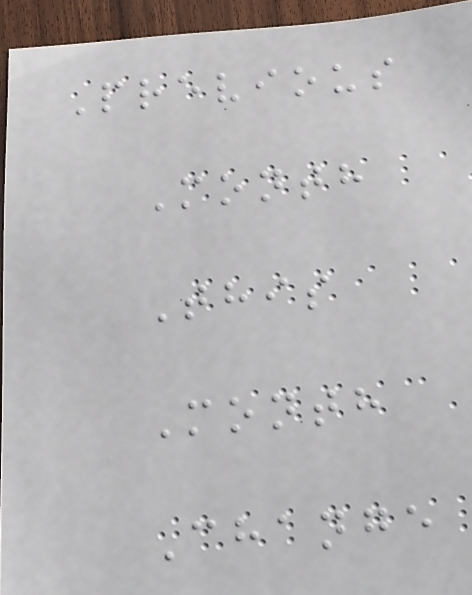Previous
Month
This
Month
Change
